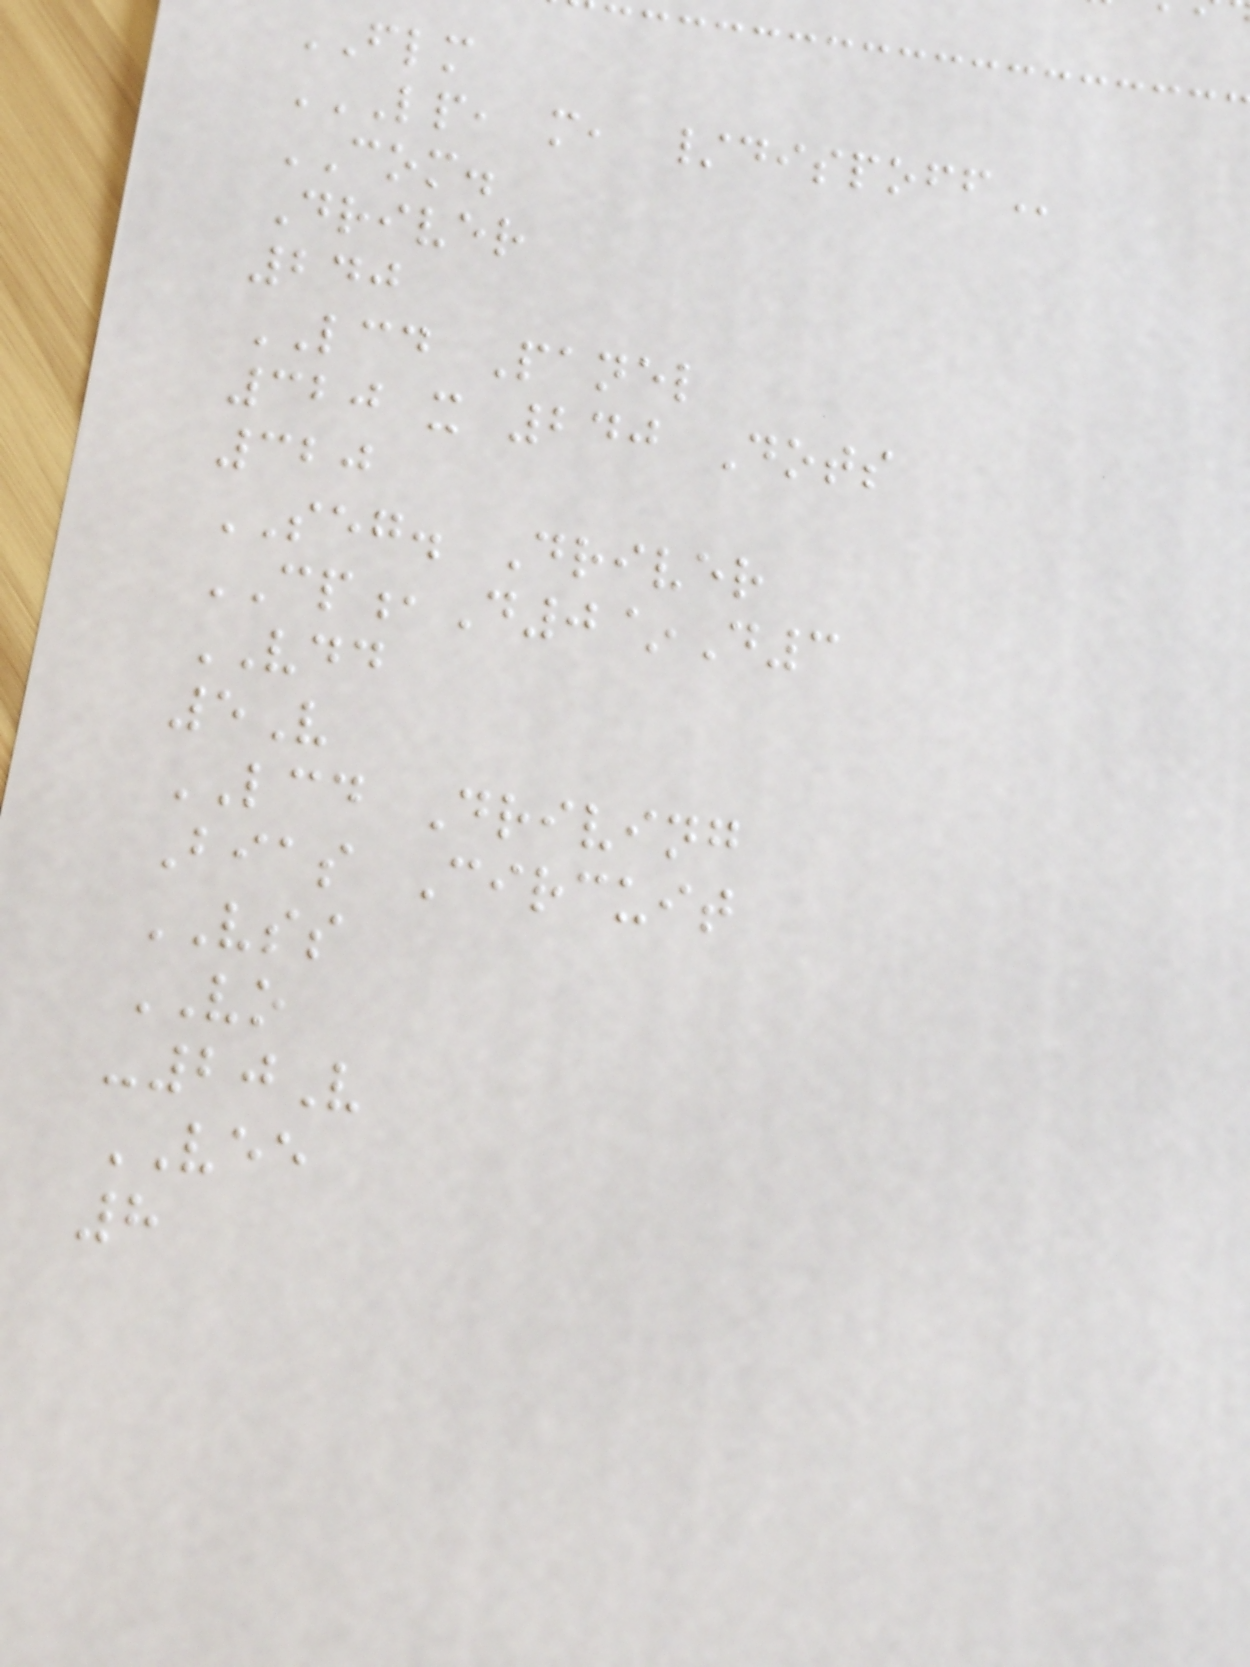FLM
LP, M, /DISPOFF
COM.
Driver
240
LCD Panel
320 x 240 Dots
320
SEG. Driver
CP,D0~D3
VDD
5V
LCD Driving
Bias Circuit
VSS
VO
-20V
VEE
8
